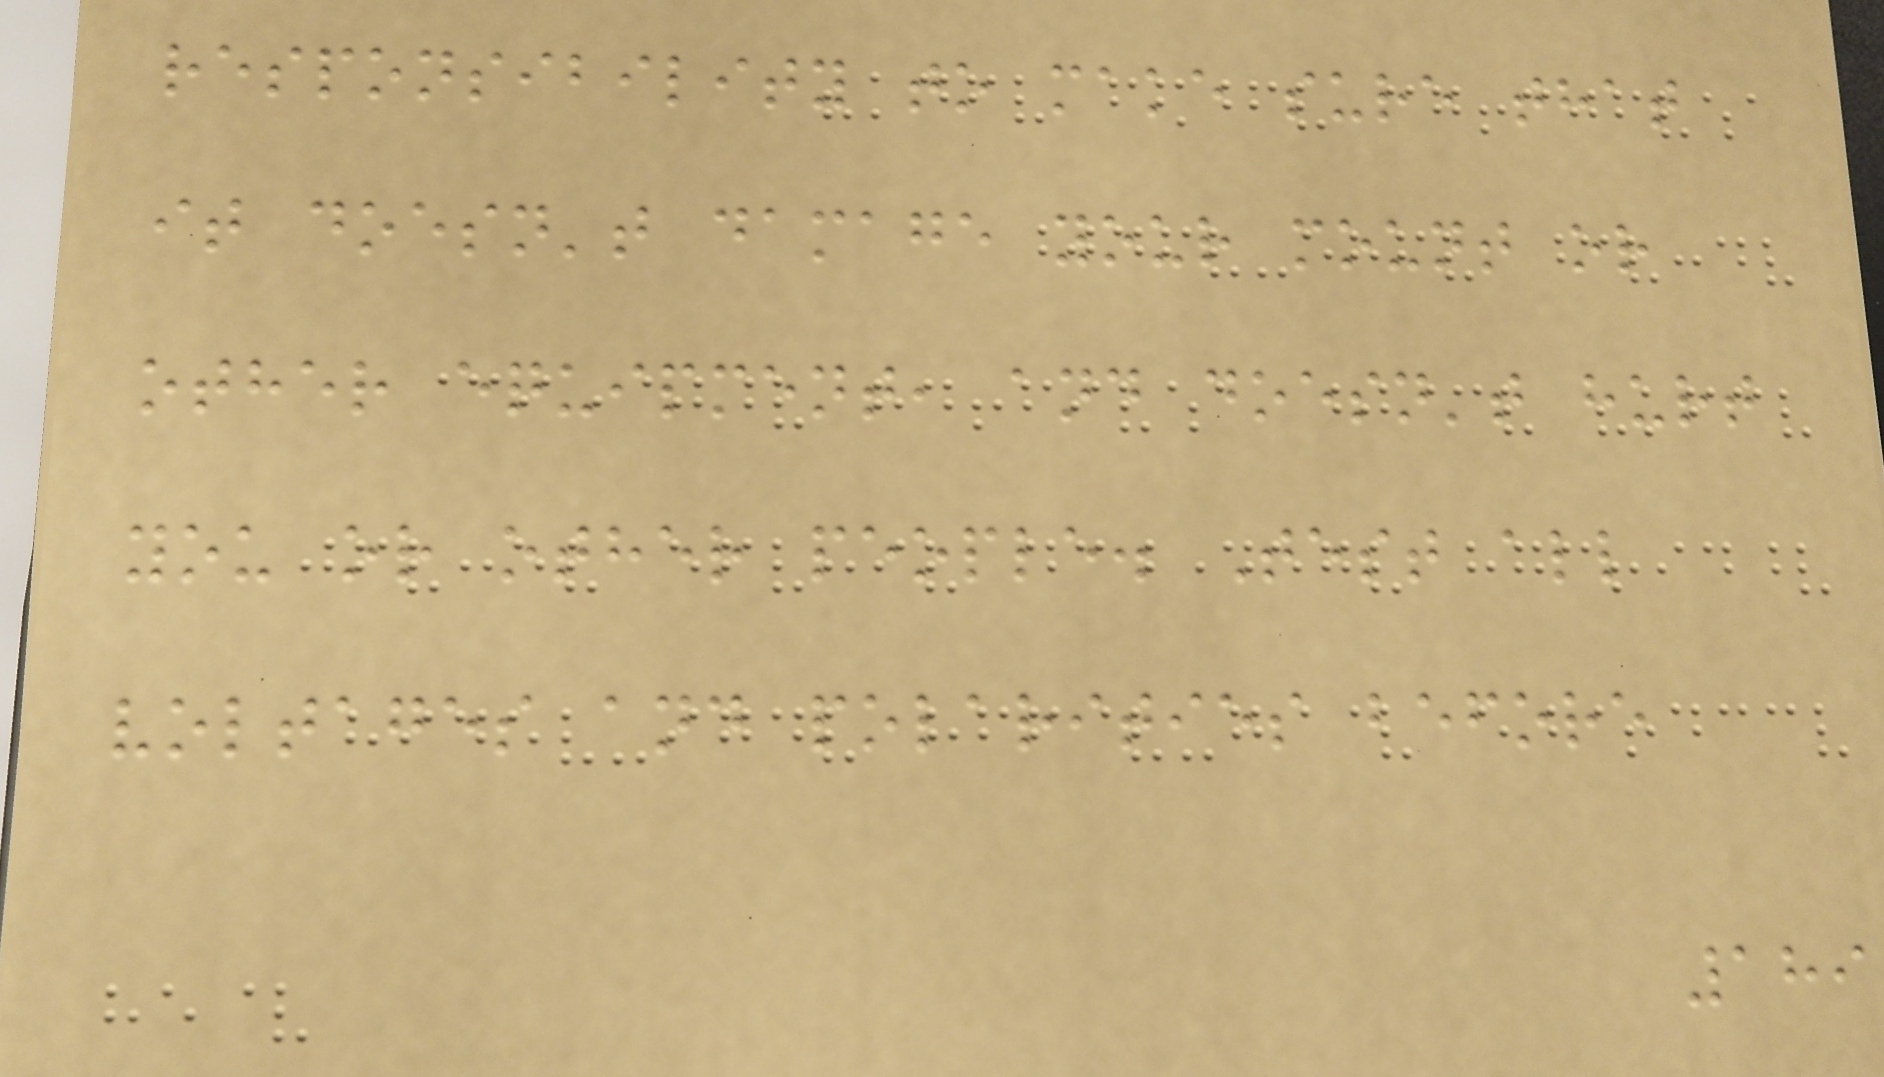responsibility to make sure that
it doesn't damage your mount or
other equipment, and doesn't hurt
you or other people. Test all
voltages and polarities before
189
